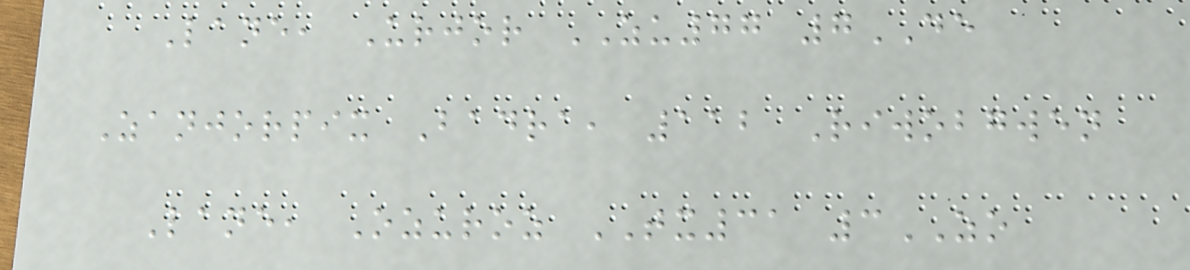Lane, Urjor ZU77 7DE
Zanjorpix Badra, 112 Riwobgwen
Lane, Ozuroz TX31 3ZO
